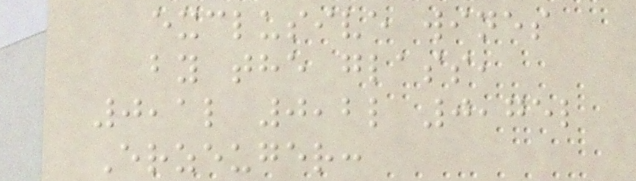exclusive wines
by the glass,
0,1l 0,2l 0,75l
Erzeuger:
